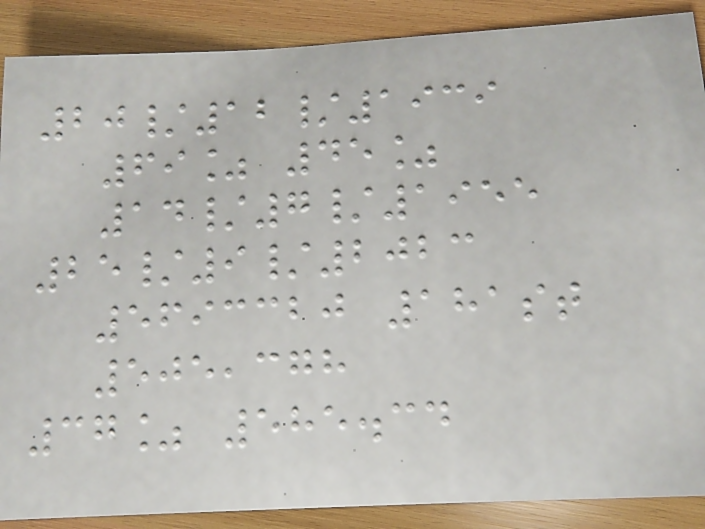20/12/1939
69% 45%
14/7/1955
25/9/2023
5693320 181st
505,378
37% 585.34
